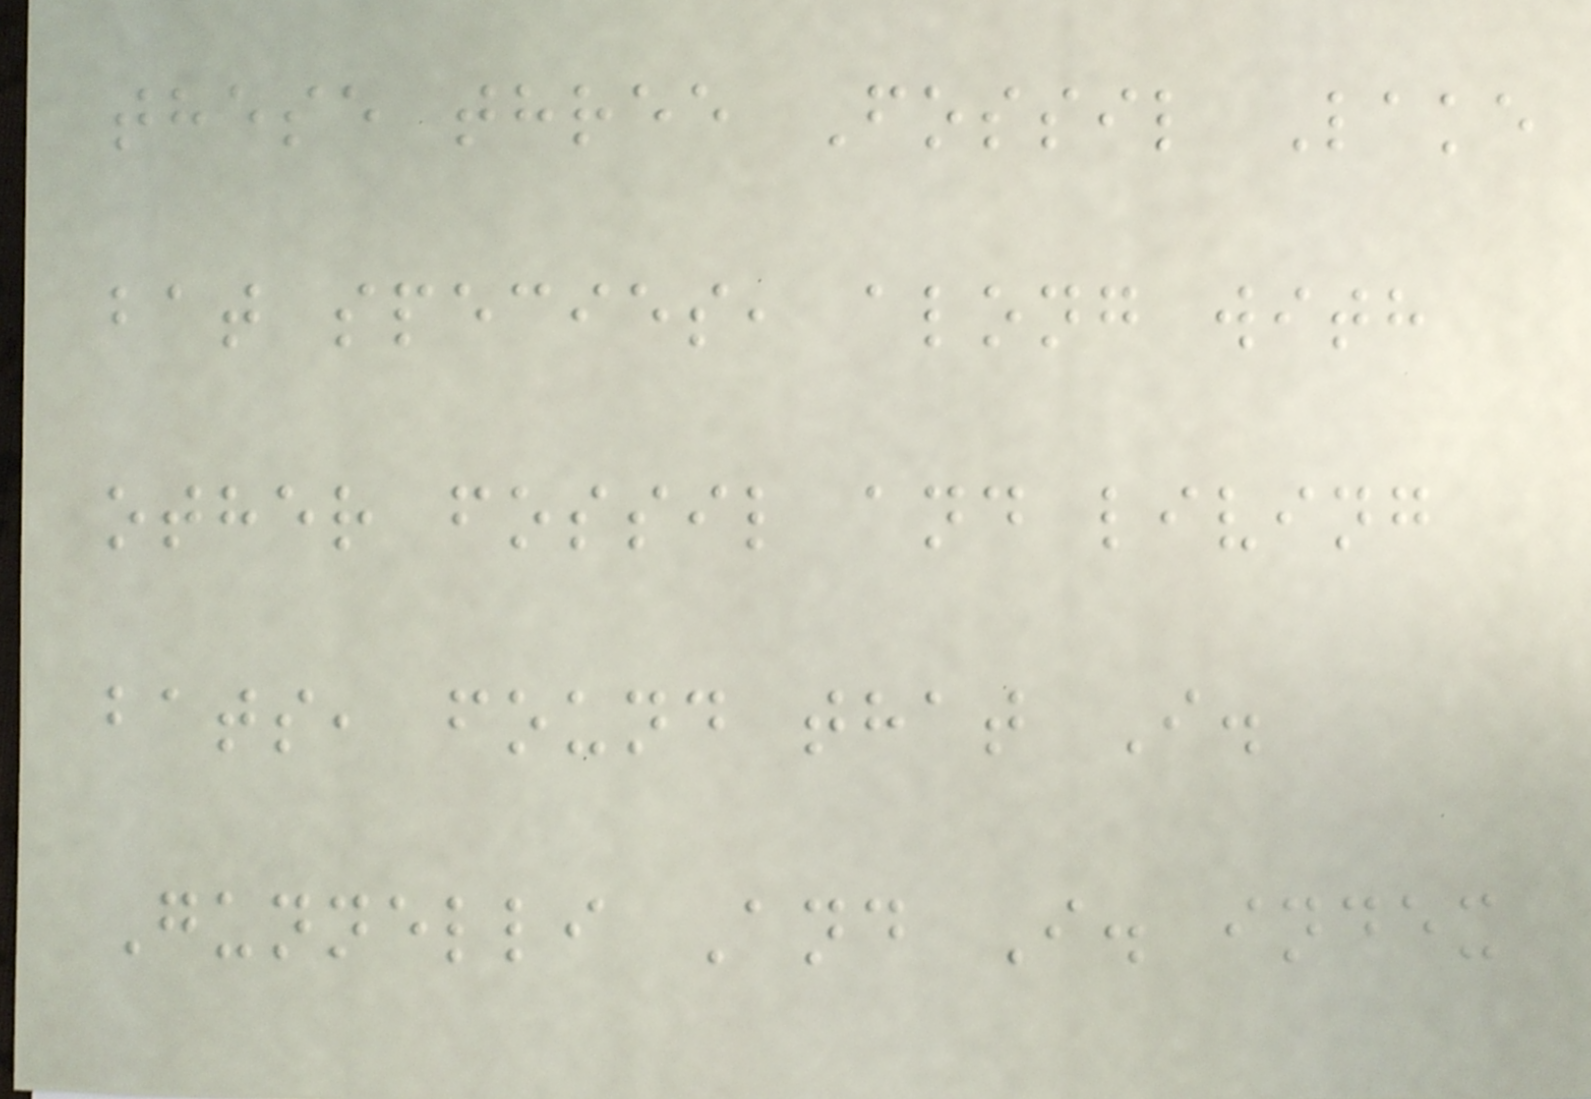these three Fossil Lake
bat species, along with
other fossil and living
bats, found that I.
Gunnelli And I. index
